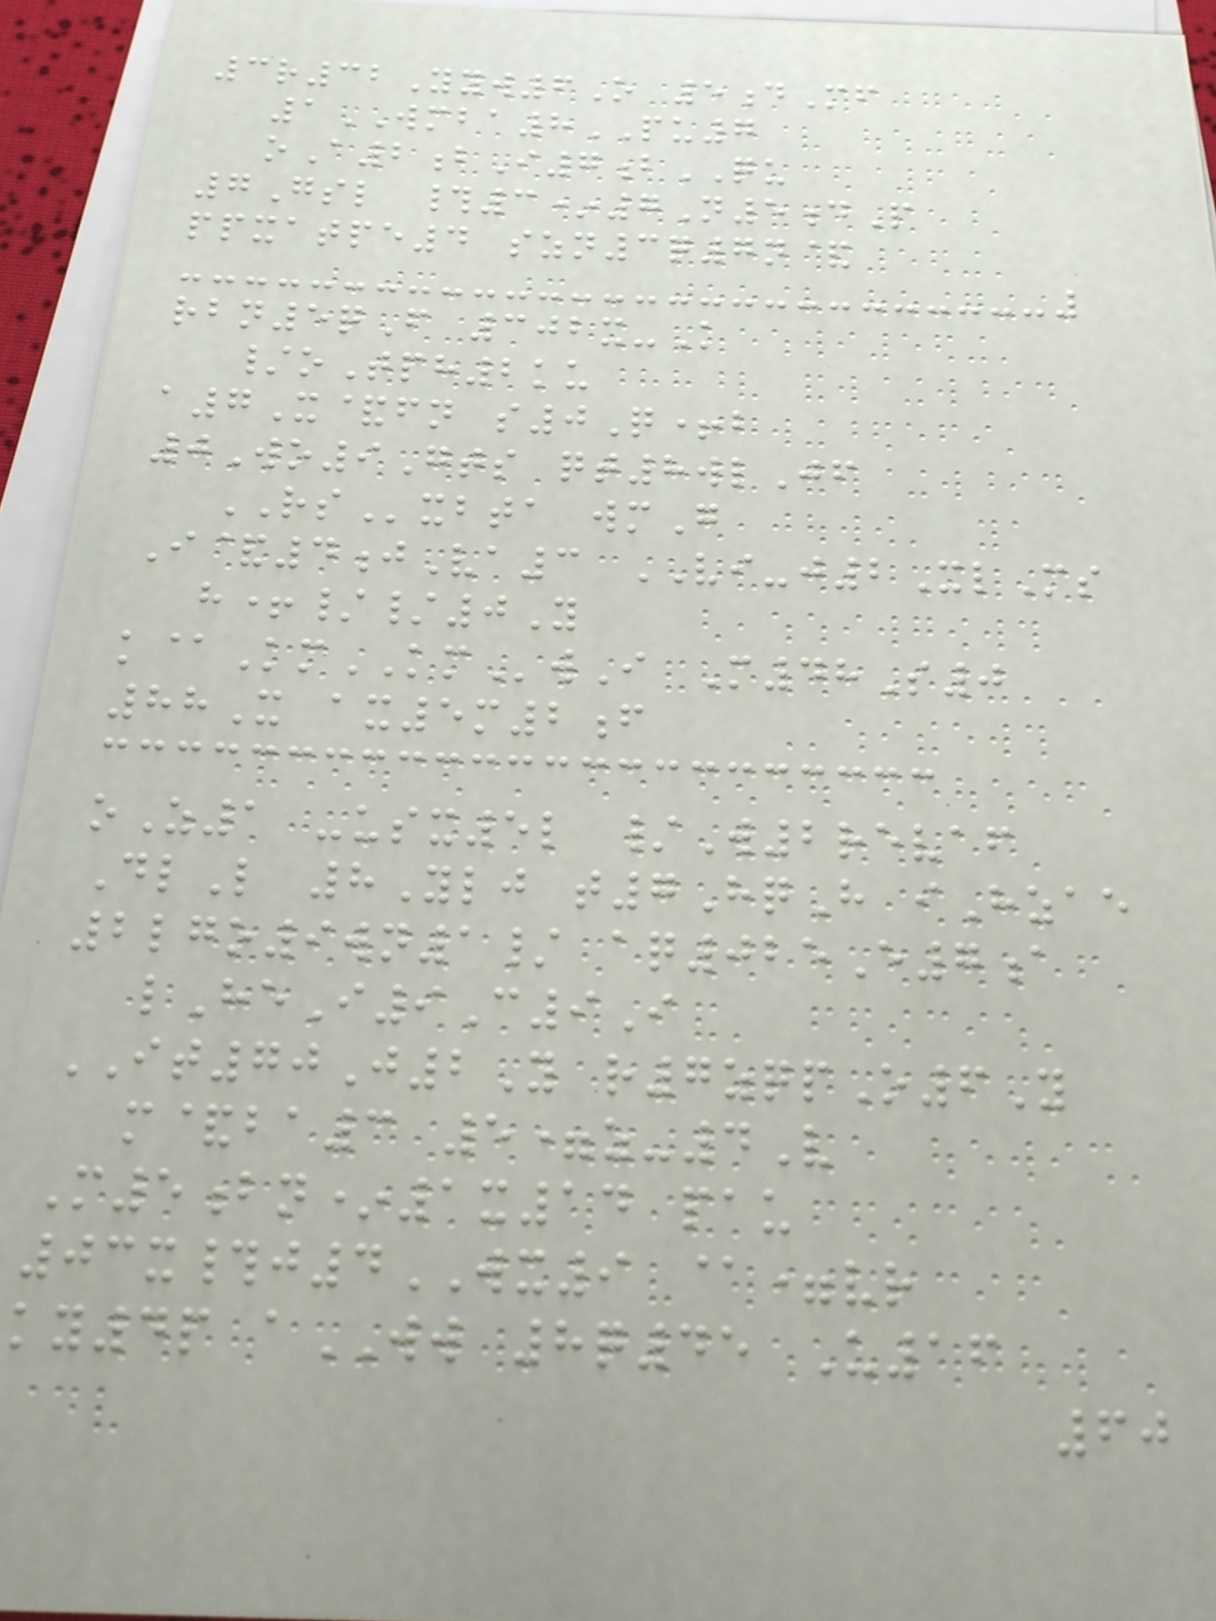3r32Yyw6O 5dMf
1WMBA8PU7
oA2bI7bQU
7Gsl #3*7N5dP
ppxatpe4 szn3q7n&
rbn5qF 302x-K
/oTph2ku
a7X&fn s0Q+b
0Wo9Gts qt8wlJf
RSxbta wmG
I&4jVa3 VI-j2XlMs
h+//0Y
k@KmKMwI M48S0
88X ax5m2f
oZ1 -usx5l /W2revaf
DlL 8Ylj t7HqH iHzae
2lgo9wn1/ aq025E7a
lHeI9C9I
IT70J2Y r7zqpO6Y
m&ba3 5=z-4V
M5bn*1x14 pau
03x#j4WX9 @=vr
ky4p aWW 8q45 U16
60
